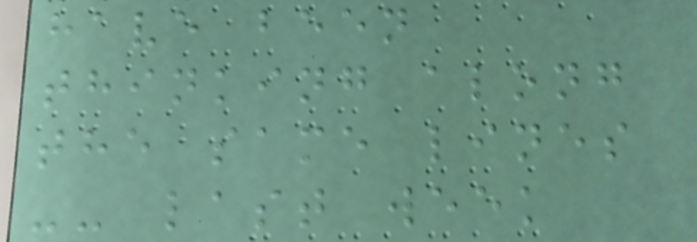have been
thinking along
the same lines
-- last week
